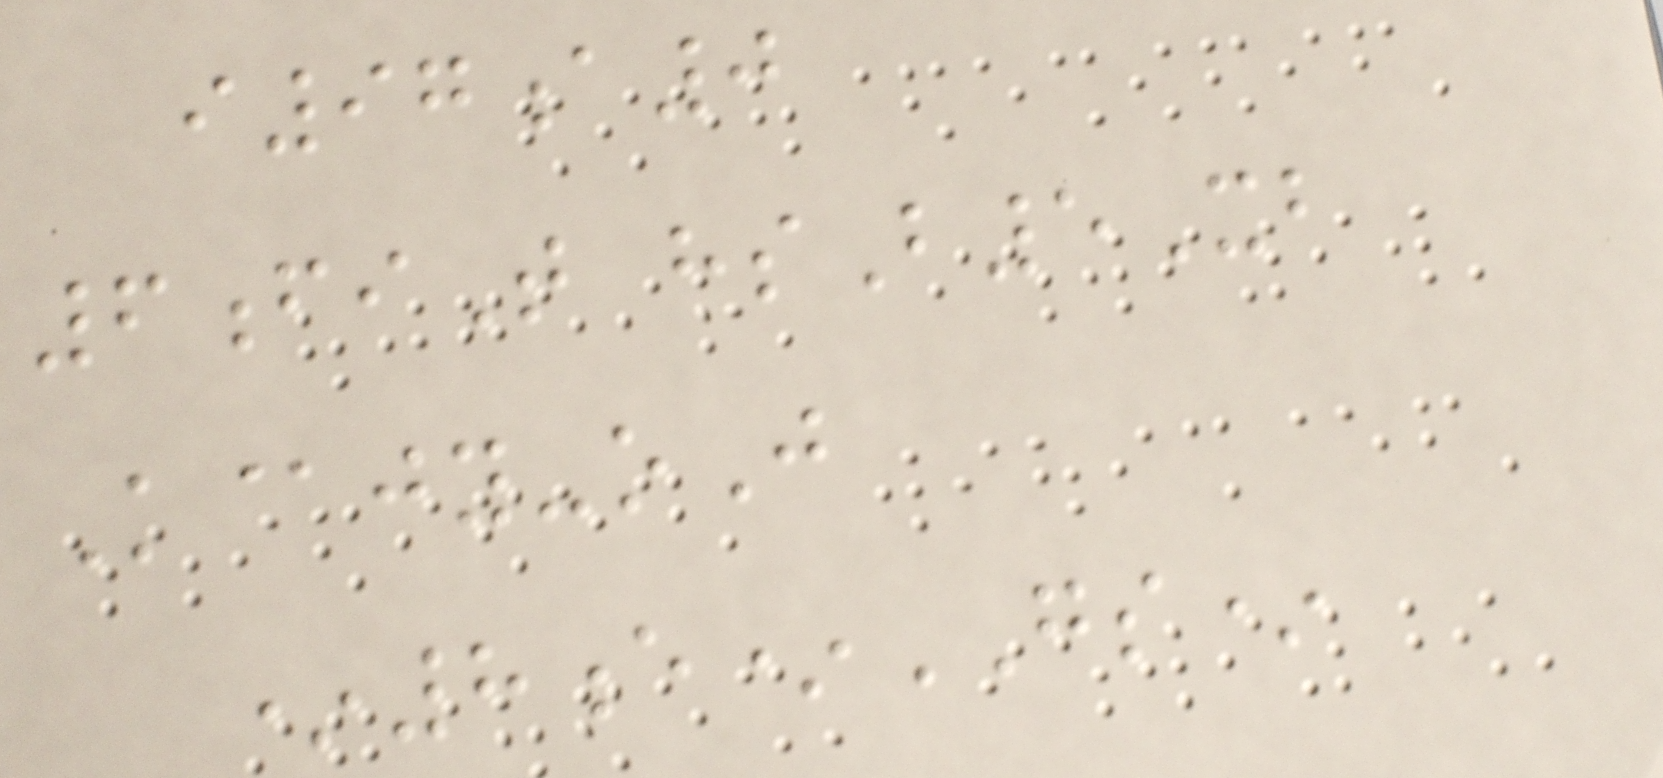i97a0
6fiT hsB5Xb
K@jy-oJ
*8e*GS*
